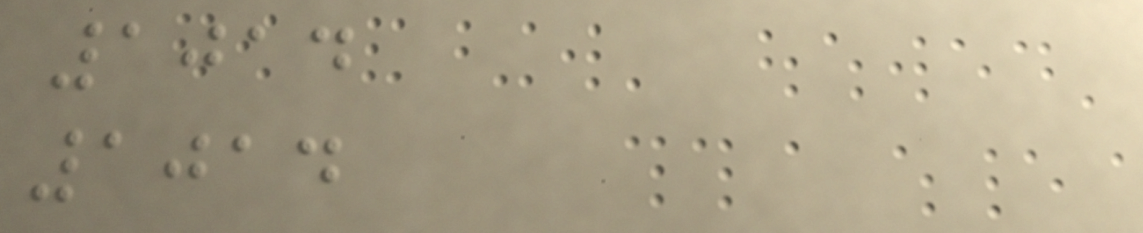1014
1014
